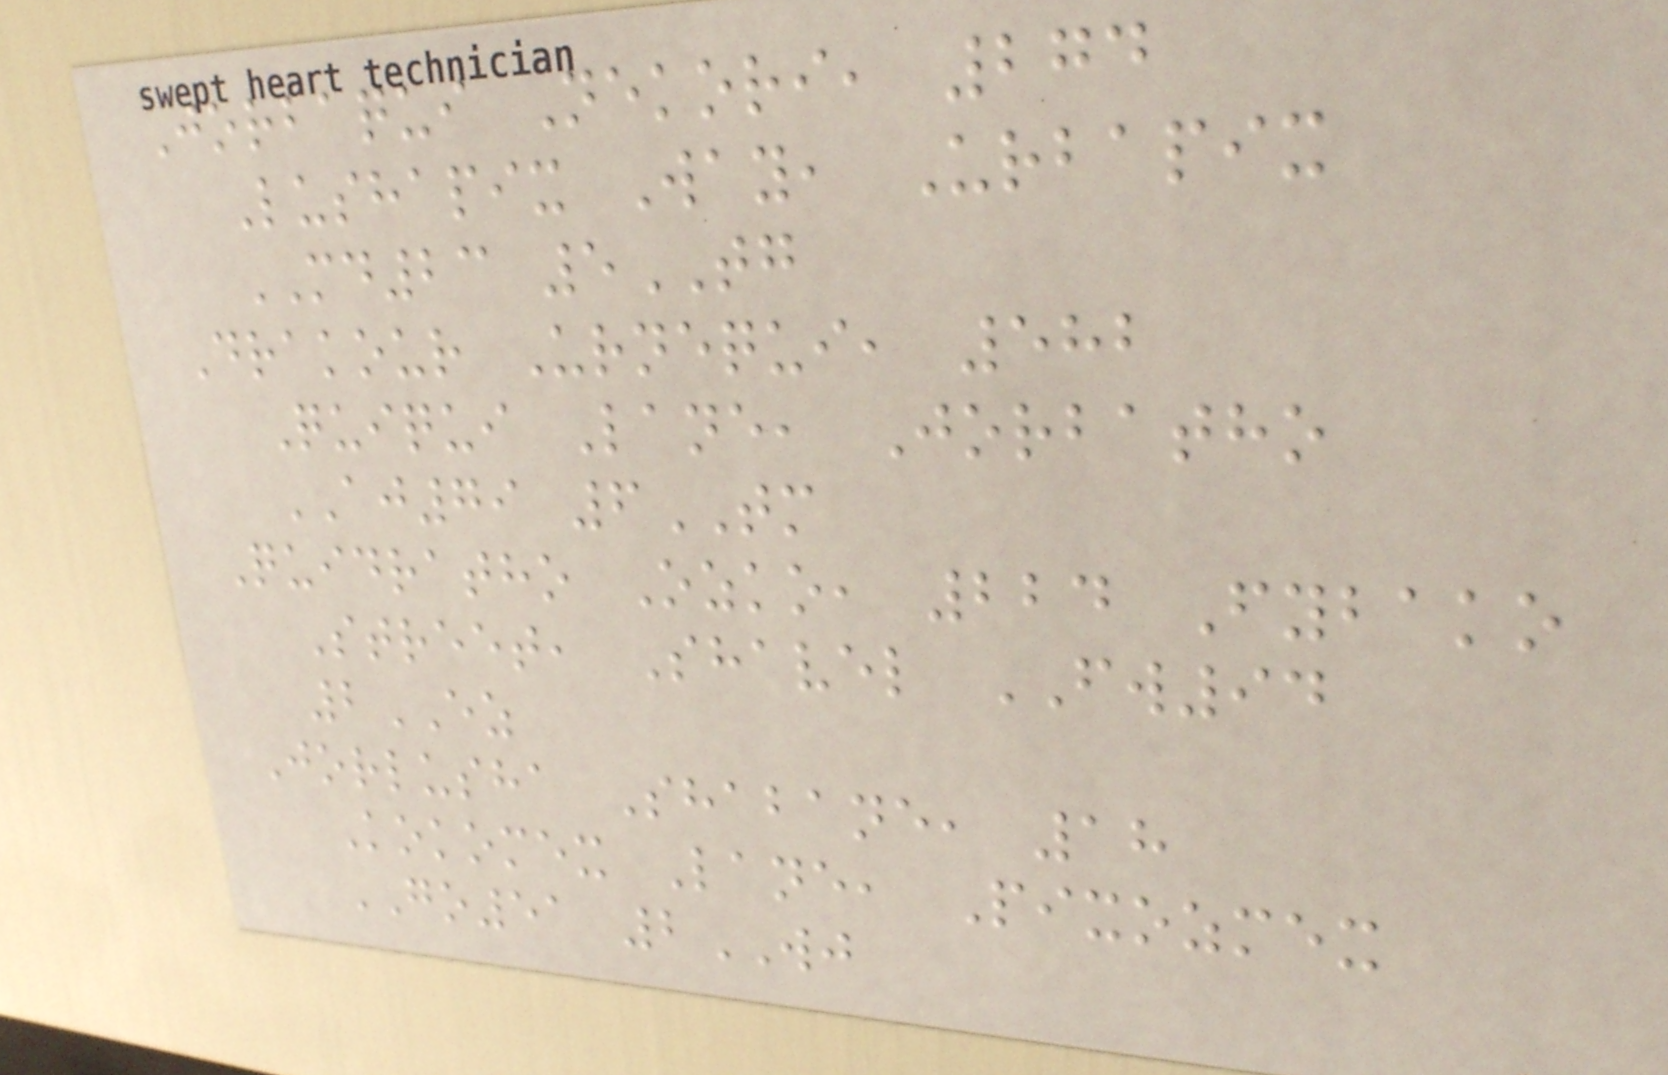Jorbaqui Nekori, 274
Lushapix Way, Urbapix
MD23 5TG
Drakour Urnequi, 582
Quiqui Lane, Jorbatho
AJ79 6TM
Quidratho Ozko, 224 Fybako
Street, Shavel FW94
2EZ
Jorlusha Shabane, 18
Kokomex Lane, Pixozmex
GO51 2WJ
